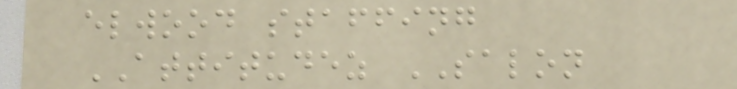elwood staffing
ATTITUDEZ SALON
